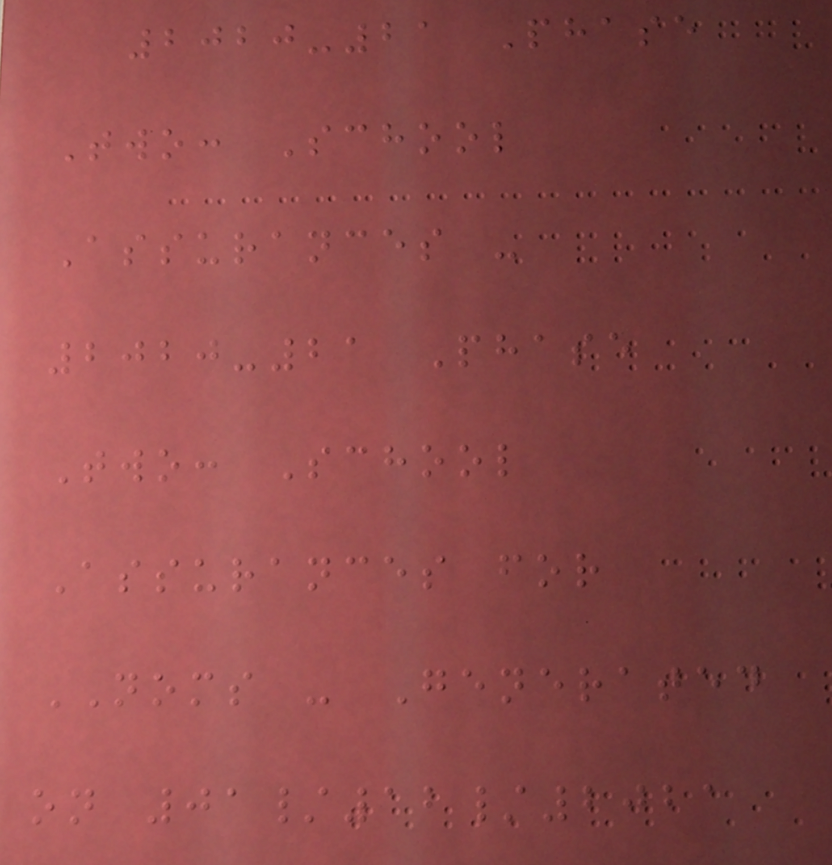2020-21 Phase
Two: School
Assurances -
2020-21 Phase
Two: School
Assurances for
NOMS - Generated
on 01/12/2021
